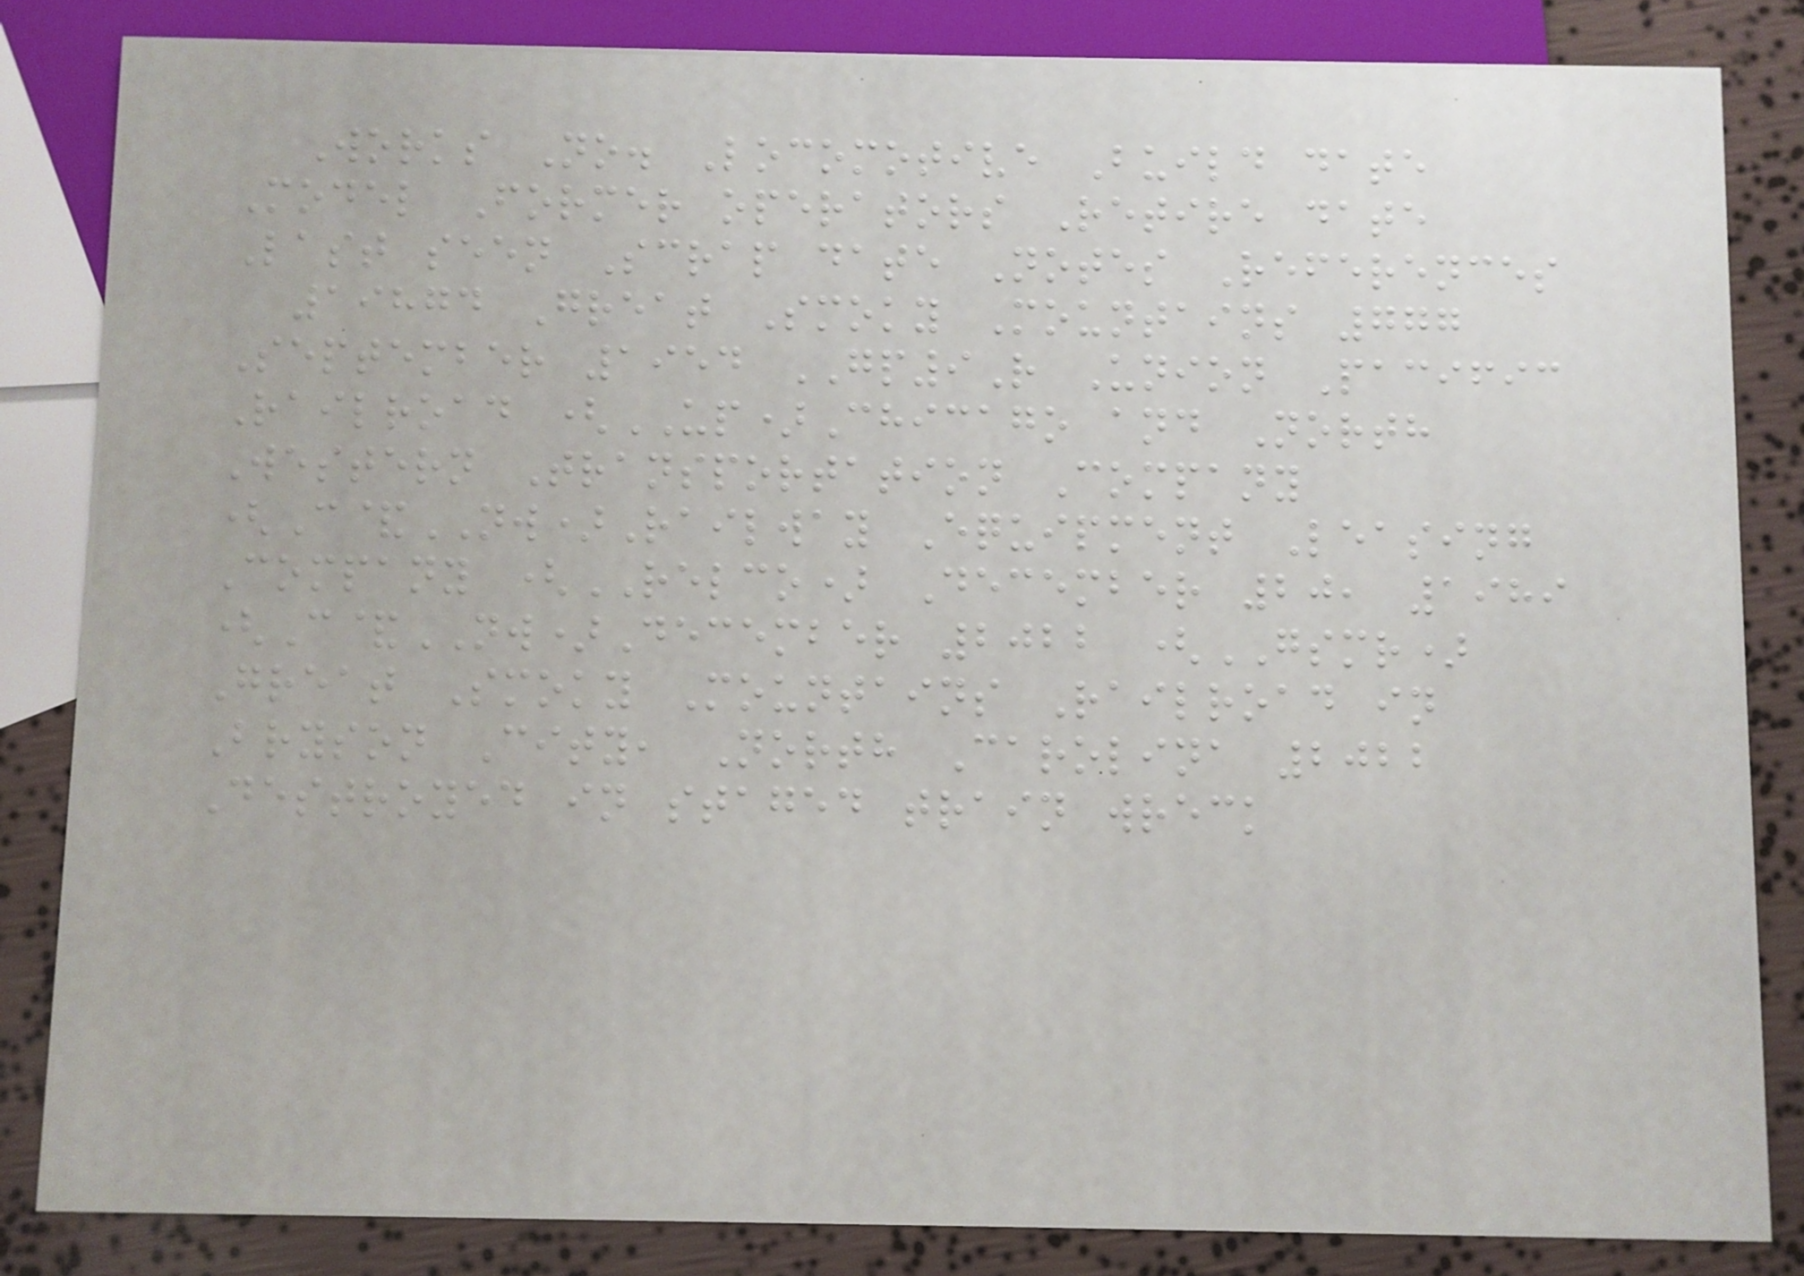Works No. Locomotive Build date
Model Former operators Retire date
Last seen Scrap date Notes References
19874 Great Smoky Mountains 777
September 1954 GP9R Union Pacific
Railroad (UP)Chicago and North
Western Transportation Company
(C&NW)Railway Equipment Leasing
Company (RELCO) December 20, 1989
(C&NW)December 2022 (GSMR)
Great Smoky Mountains Railroad in
Bryson City, North Carolina 2022
Destroyed in staged train wreck
